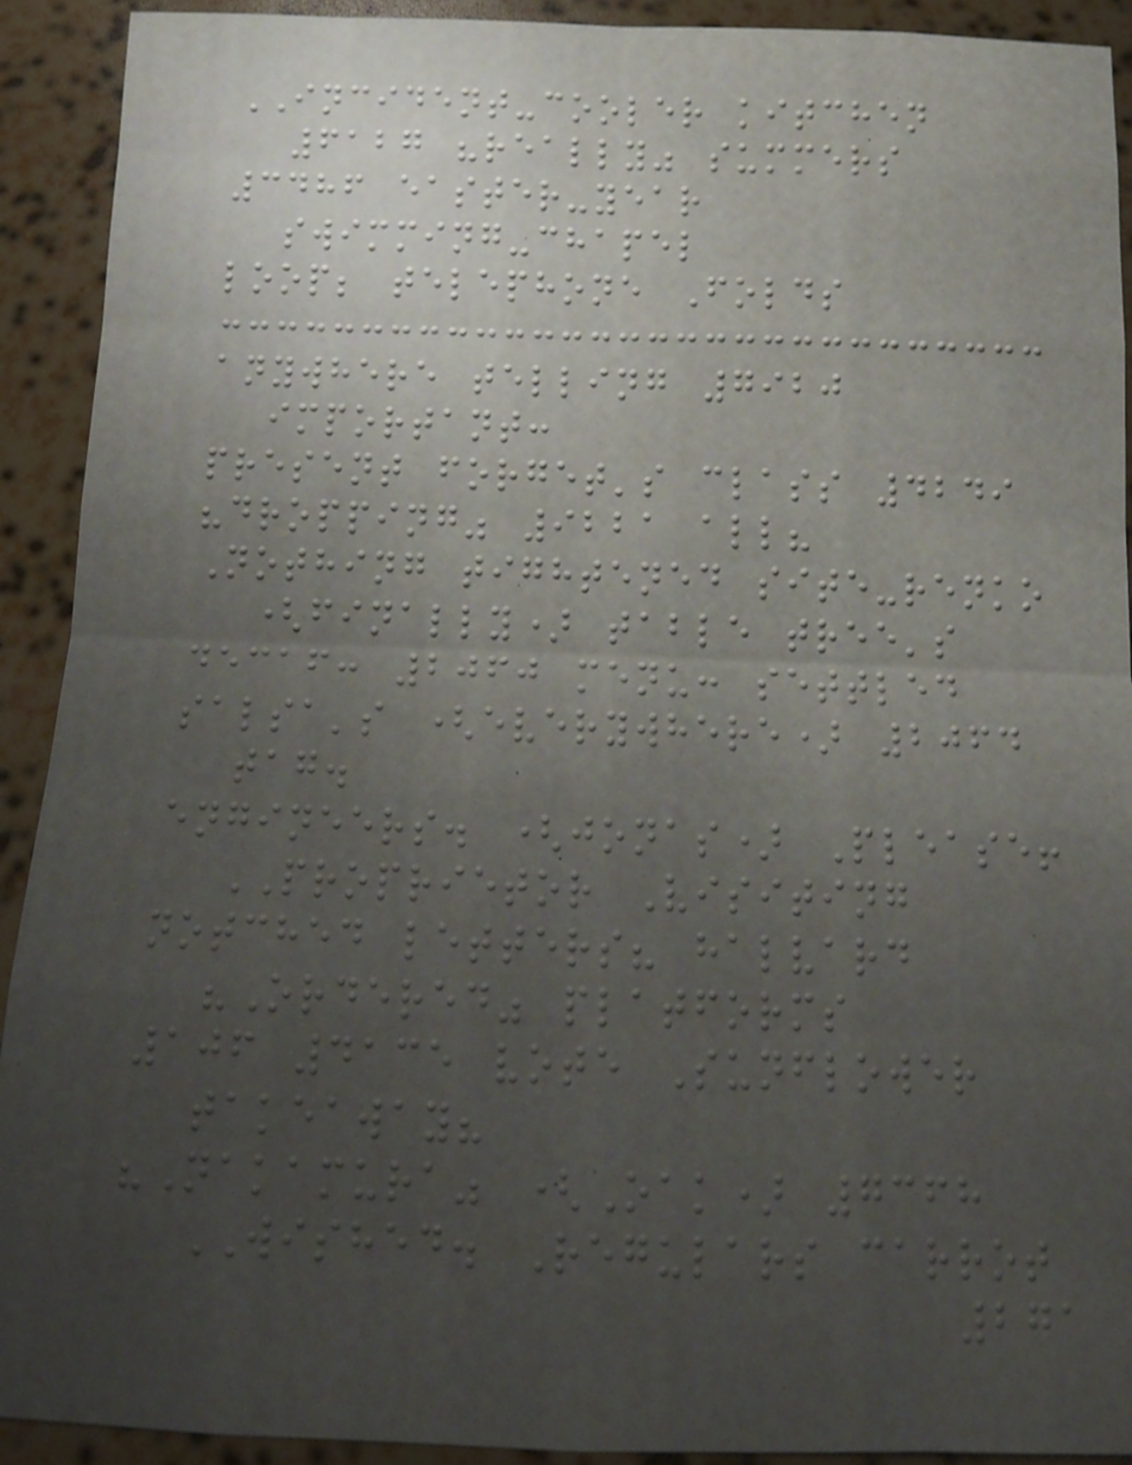INCIDENT-cooler kitchen
6127 "really" summers
3486 easter-year
swimming-chapel
loop; telephone Folds
anywhere telling 7920
important:
present forget's class 4249
"dropping" 9221 all?
Nothing tightened site-renko
(finally) table tree's
decaf: 2060 menu: settled
salsa's (everywhere) 2064
tag.
engineers. (jonas) Please!
PROPRIETOR Visiting
notched letters? halvard
"Ordered" platforms
106 4135 vote Sunflower
takeaway?
"Nakamura" (Oak) 7368
WISHED. Regulars carrot
271
